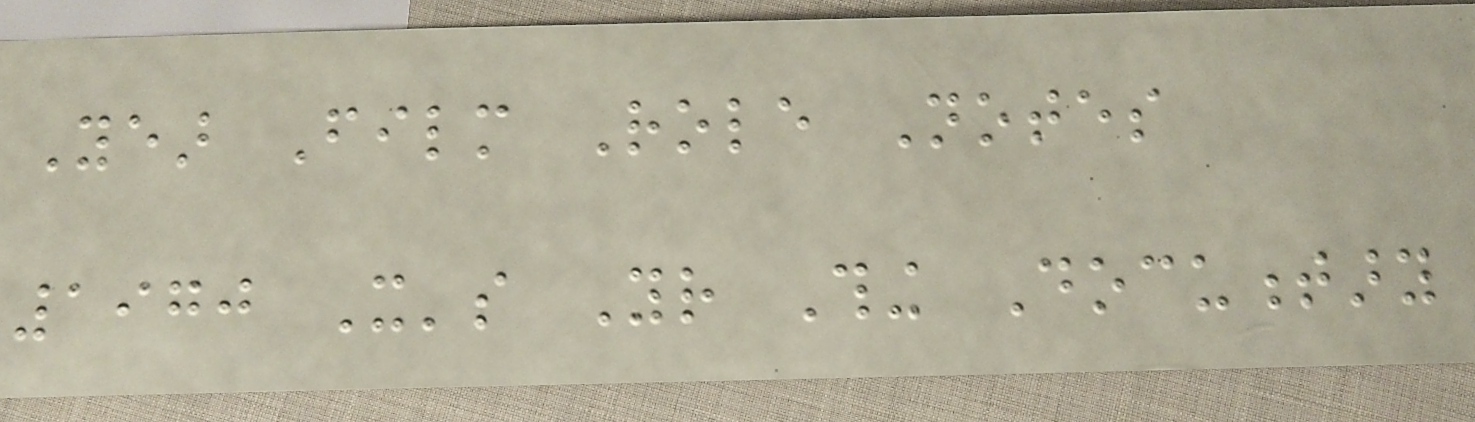Year Film Role Notes
1970 It's Your Thing Documentary
